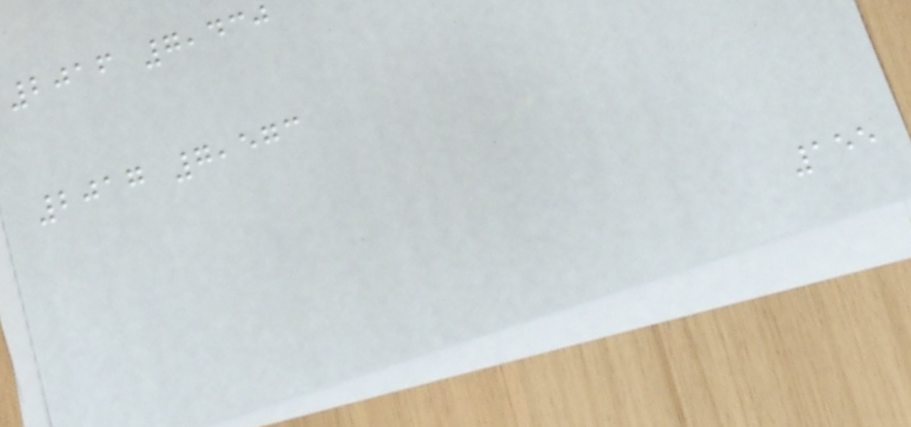2016 7,430
2017 7,573
155
